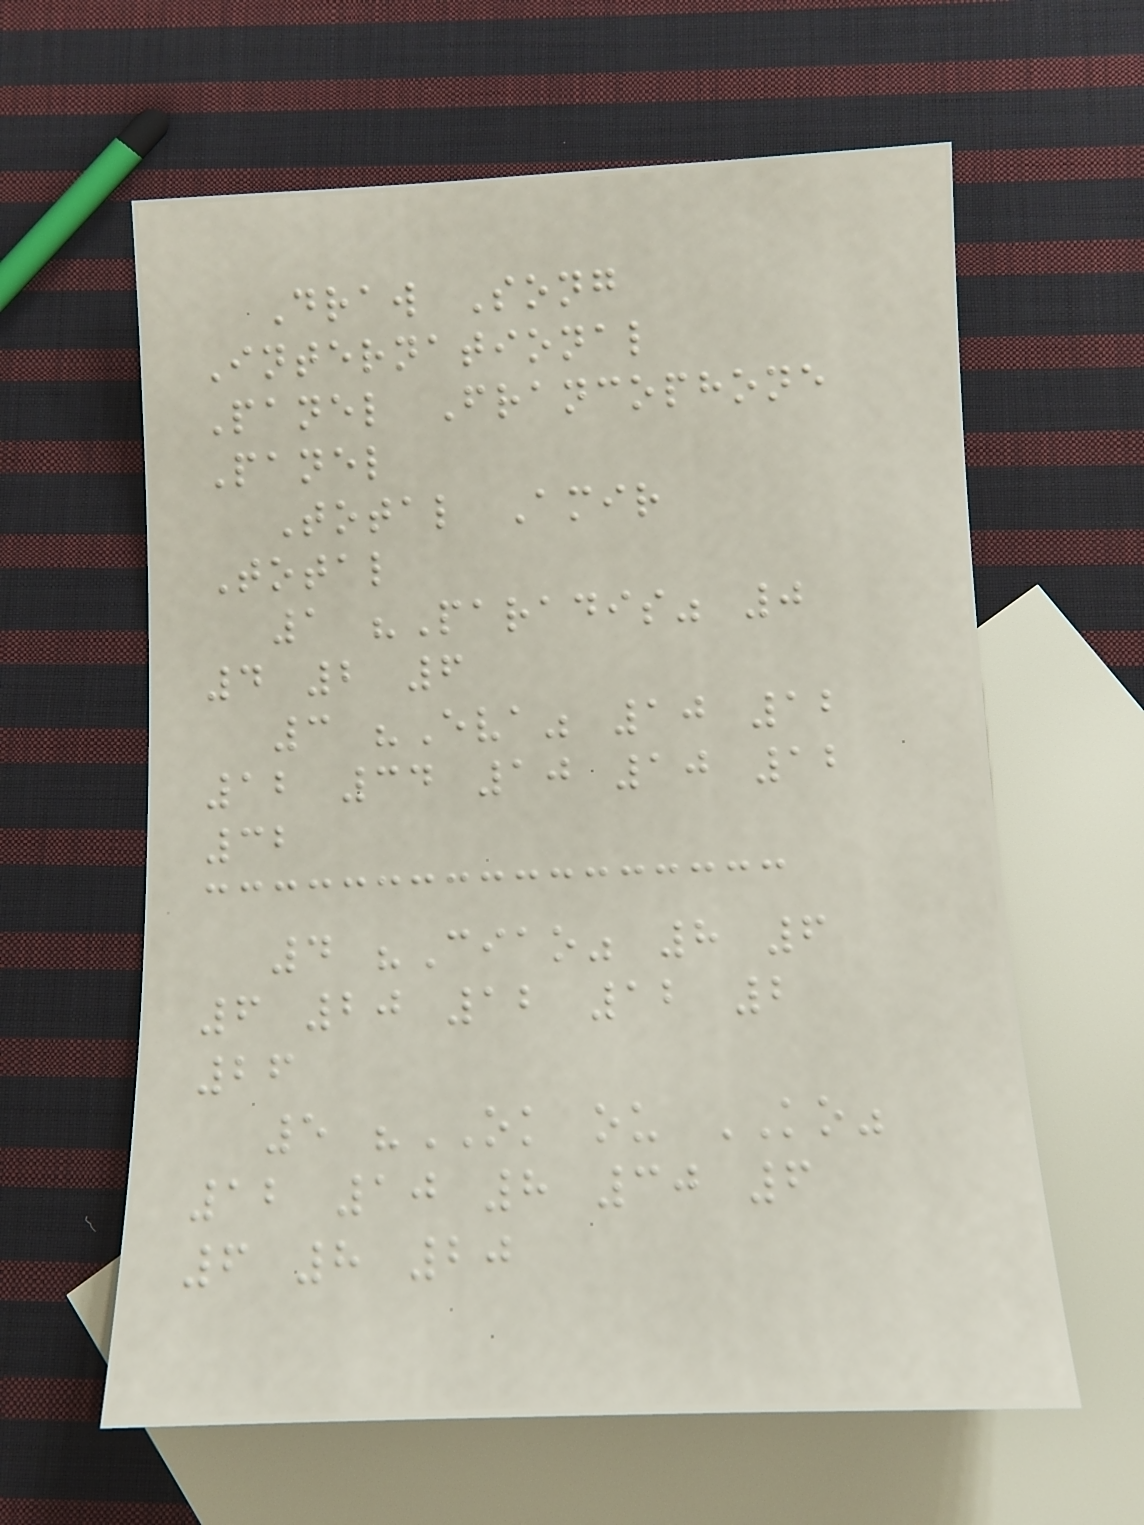Draw Song
International
Panel Francophone
Panel
Total Amir
Total
1 "Paradis" 0
4 2 6
3 "Eva" 10 12
12 34 10 10 12
32
4 "Ciao" 8 6
6 20 12 12 2
26
5 "OK ou KO"
12 10 8 30 6
6 8 20
